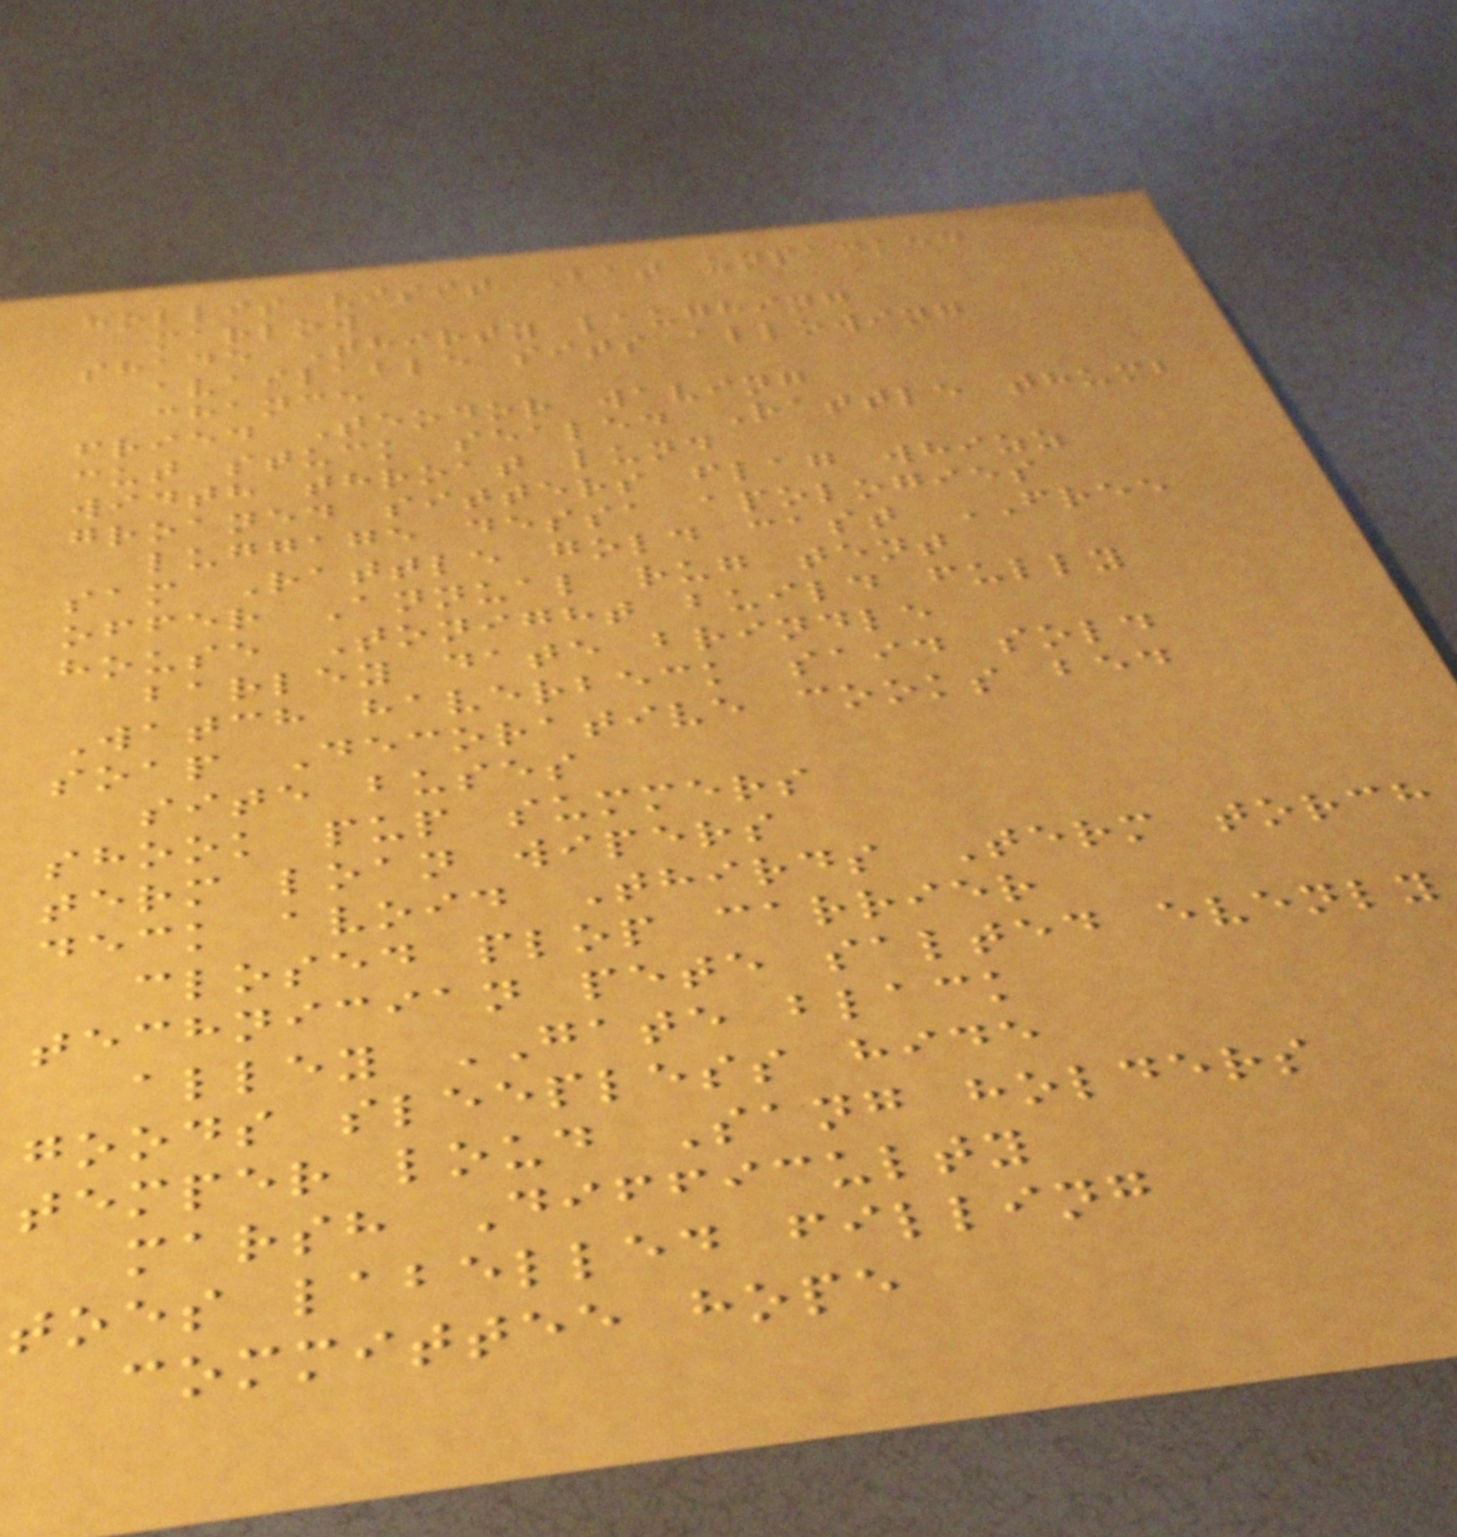hollis visit Bat unpacked
marlow
shade Thirty laughing
available sits allowing
chance
fried Teodor waving
cut stuck sealed Rattle thumb
width throat lund
groaned sitters flag whizz
luggage dessa apologies
sam Rattle gold cast FREE
offer Annual rug tent
house Tonight build fully
barley date brindle
Watch haverbeck said sold
soap Decorative cooks bed
site buses
shook pup summers
term loan wipers
deck avoid Thirds Term torch
closed plop carrier
technician pete salted evenly
alley GATE black
goods sleepless hide
temper loud Sang holders
marsh Difficulty
toes labelled filling
committee hope
